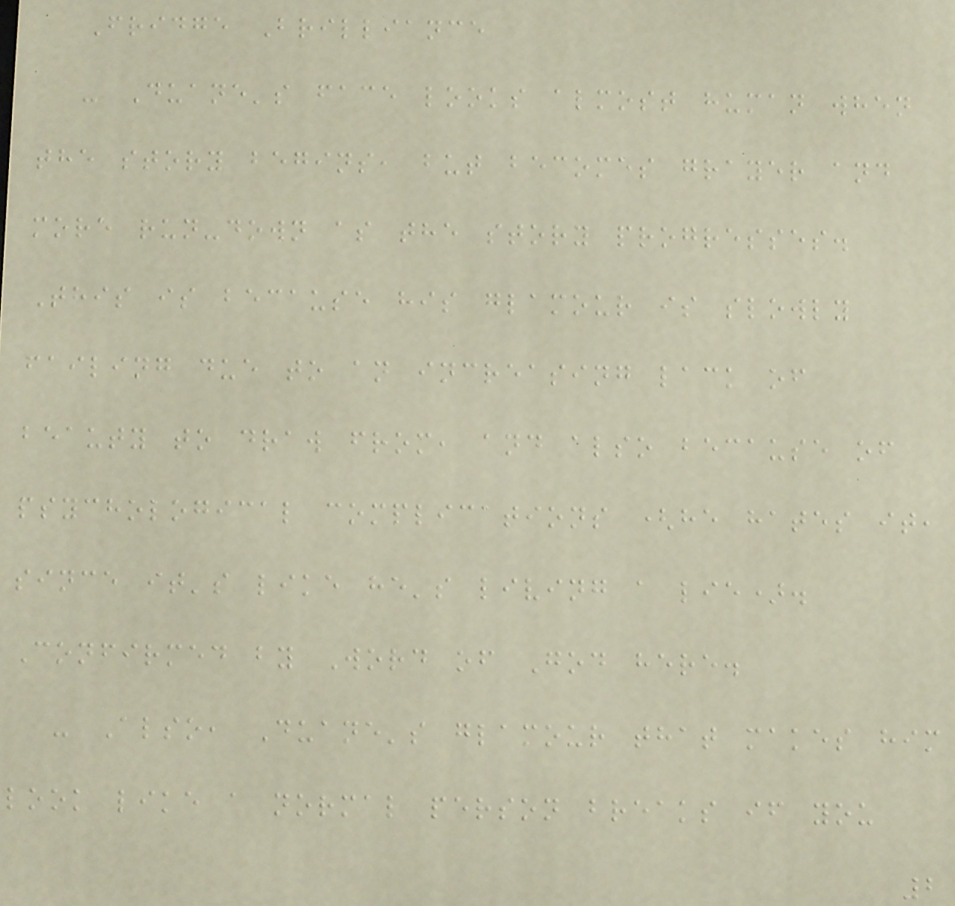Fridge Brilliance
- Duane's face looks almost human when
the story begins, but becomes grayer and
more run-down as the story progresses.
This is because his glamour is slowly
failing due to an increasing lack of
beauty to draw from, and also because of
psychological complications (he hates it,
since it's like he's living a lie).
Confirmed by Word of God here.
- Also, Duane's glamour that makes him
look like a normal person breaks if you
2
